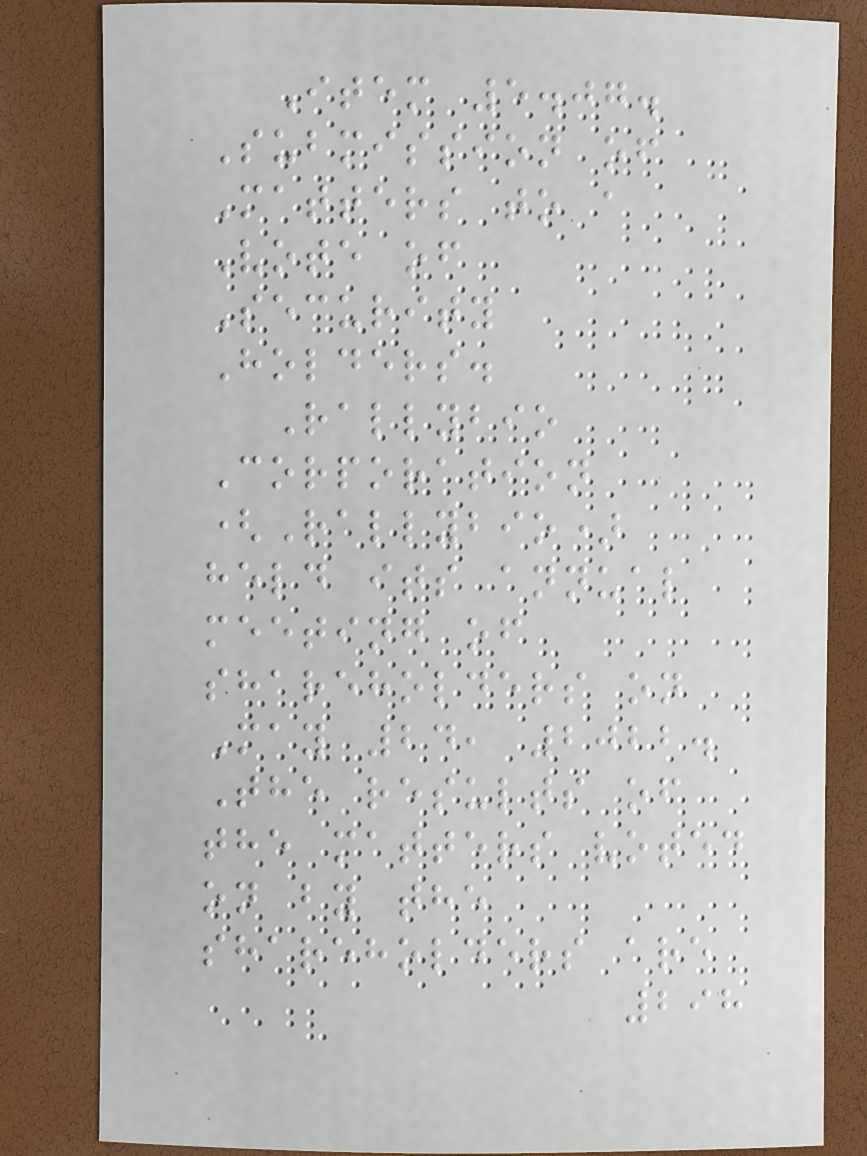Item 5.07.
Submission of
Matters to a
Vote of
Security
Holders.
Rallybio
Corporation
(Rallybio)
held its annual
meeting of
shareholders on
May 24, 2022.
The results of
the matters voted
on by the
shareholders are
298
